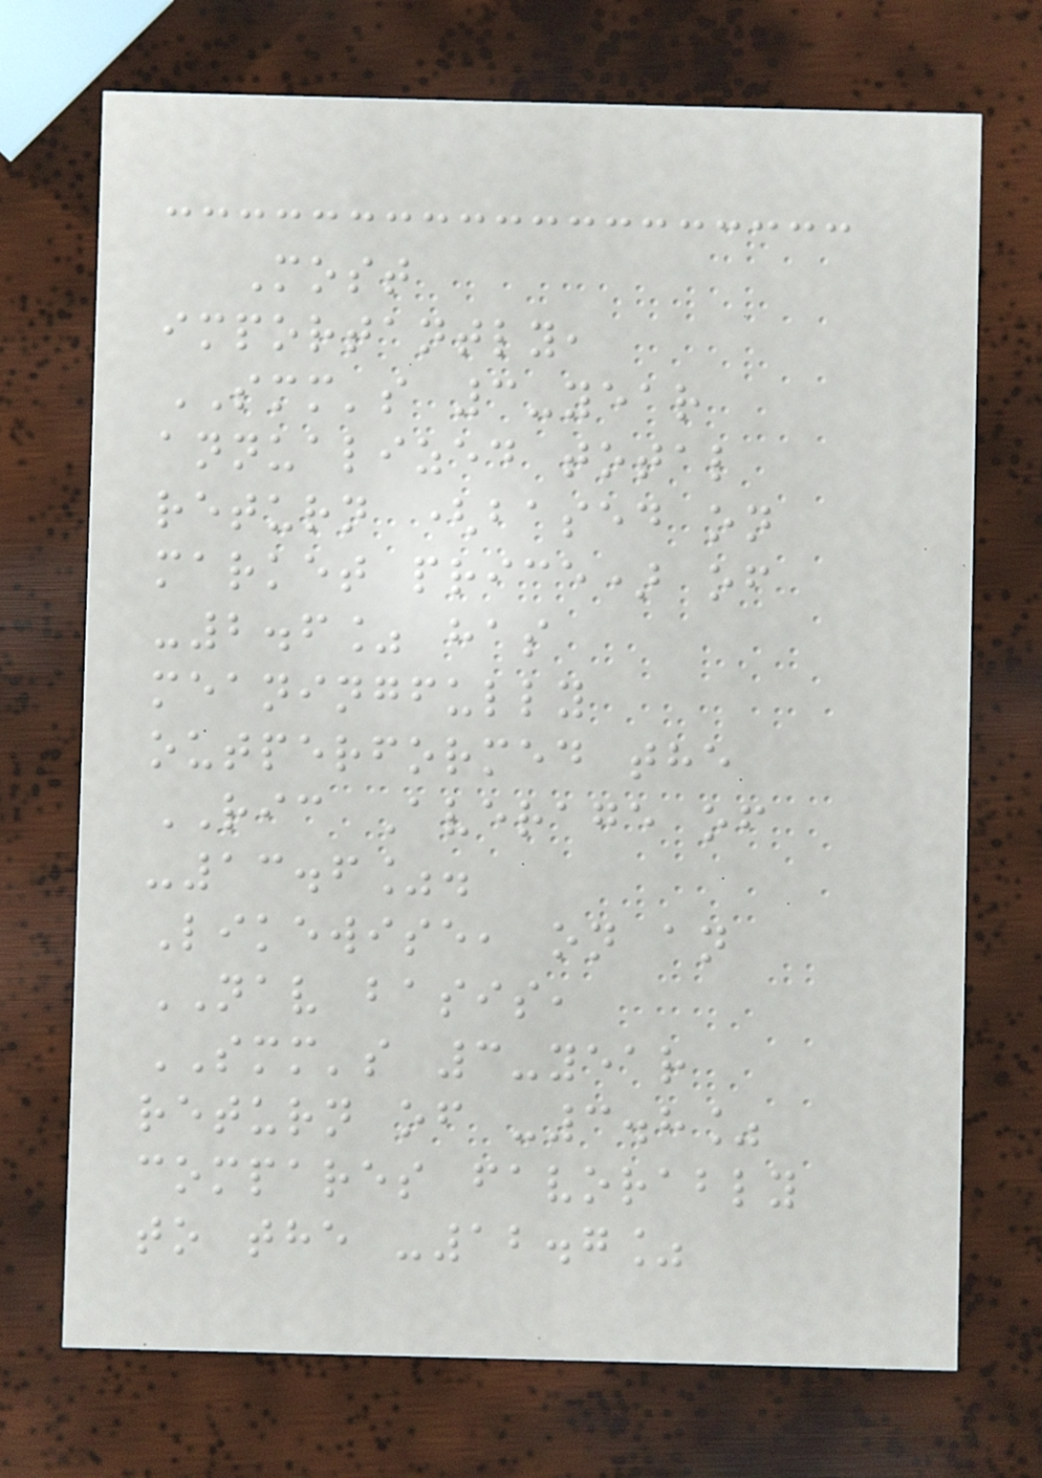Most
importantly,
SMM's 3-year
annualized total
return (based on
market price) of
-2.6% has
meaningfully
outperformed the
RIC Average of
-13.6%.
Likewise, on an
NAV basis,
SMM's 3-year
return of -3.8%
compares favorably
to the -12.7%
